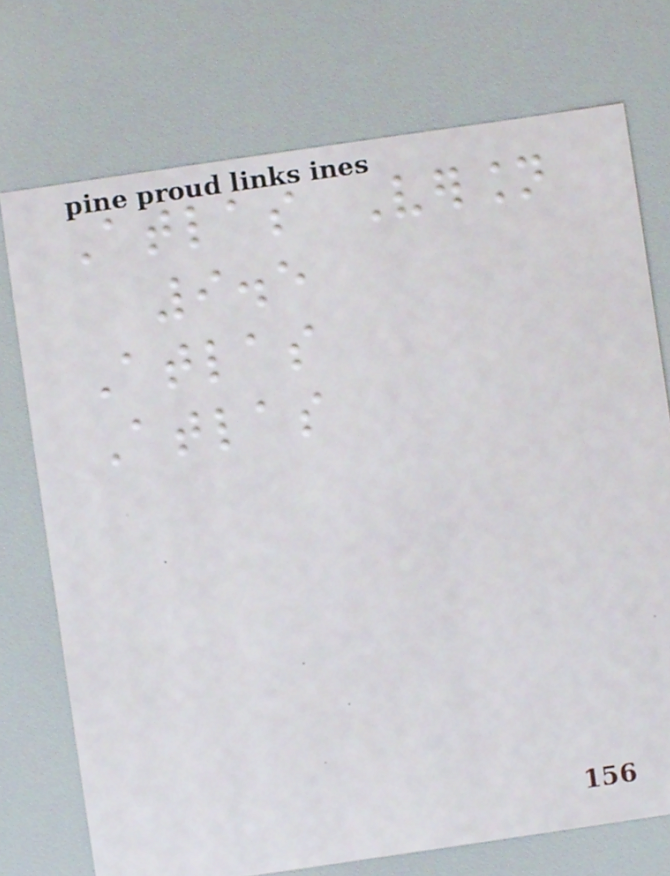Atlas Version
9.5
Atlas
Atlas
